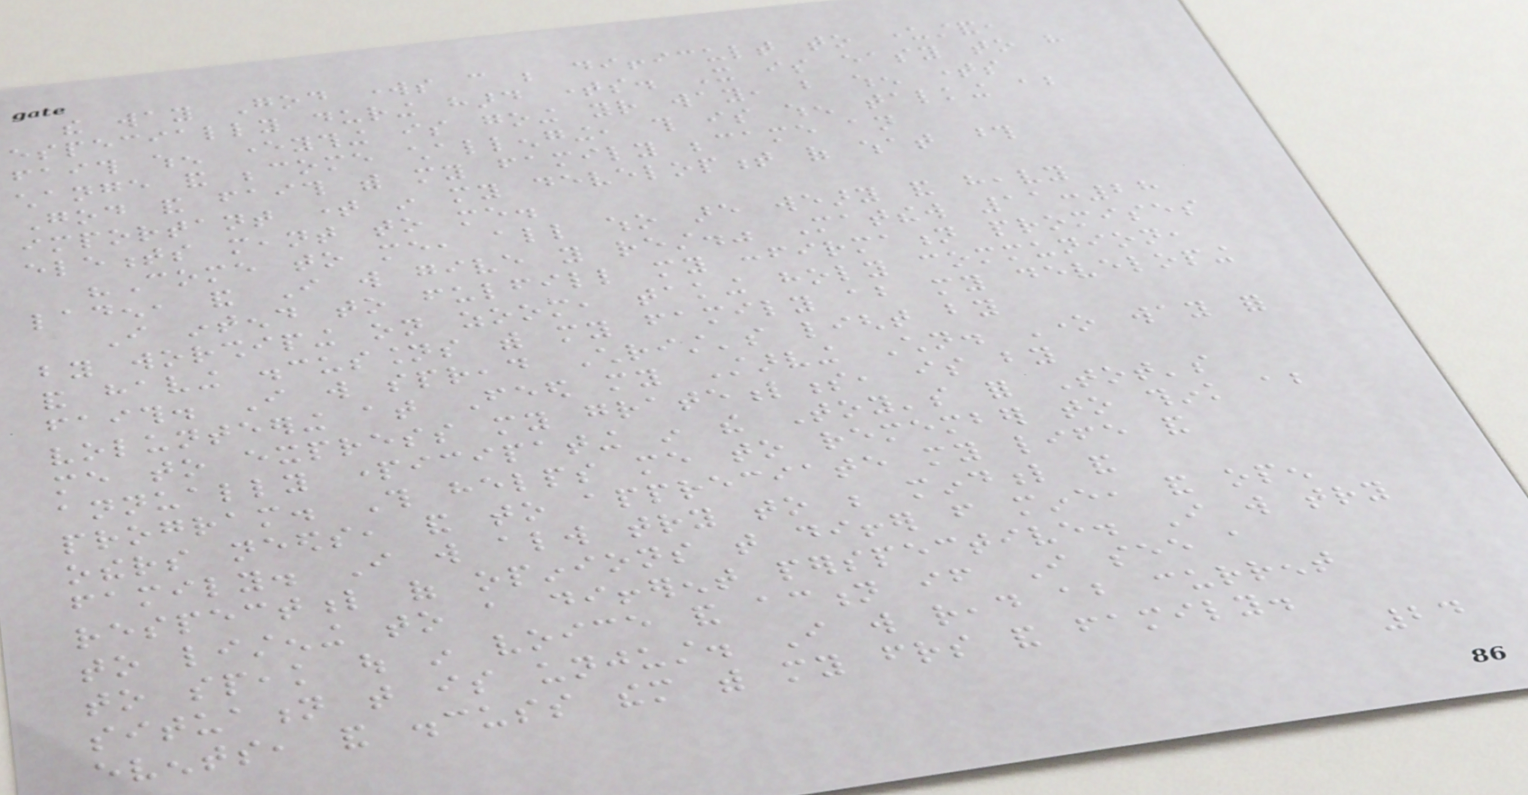the way God works can be difficult to understand,
especially during hard times. It is easy to have
faith when everything is going your way, but when times
change and become challenging, this is when talking about
God and faith with my family became an
important time in my development of what those
elements meant to me.
"Come to me, all who are weary and heavy
laden, and I will give you rest." Matthew 11:28
I intend to fulfill my confirmation promises
by worshiping on zoom, taking holy communion,
and having discussions with my family about my developing
faith. I will spread Christ's light by
volunteering at Feed my Starving Children. One way for
me to express my gratefulness, is by
annually participating in the Toy's for Tot's
program. This helps me to remember to think about
others needs, and to appreciate my life and
family. I will always try to be mindful and
respectful of opinions that differ from mine, and open
to listening to a different perspective. I will try
to speak out in voice and action if I see a
situation that is unjust. I will read about current
events, and discuss them with my friends and family.
24
